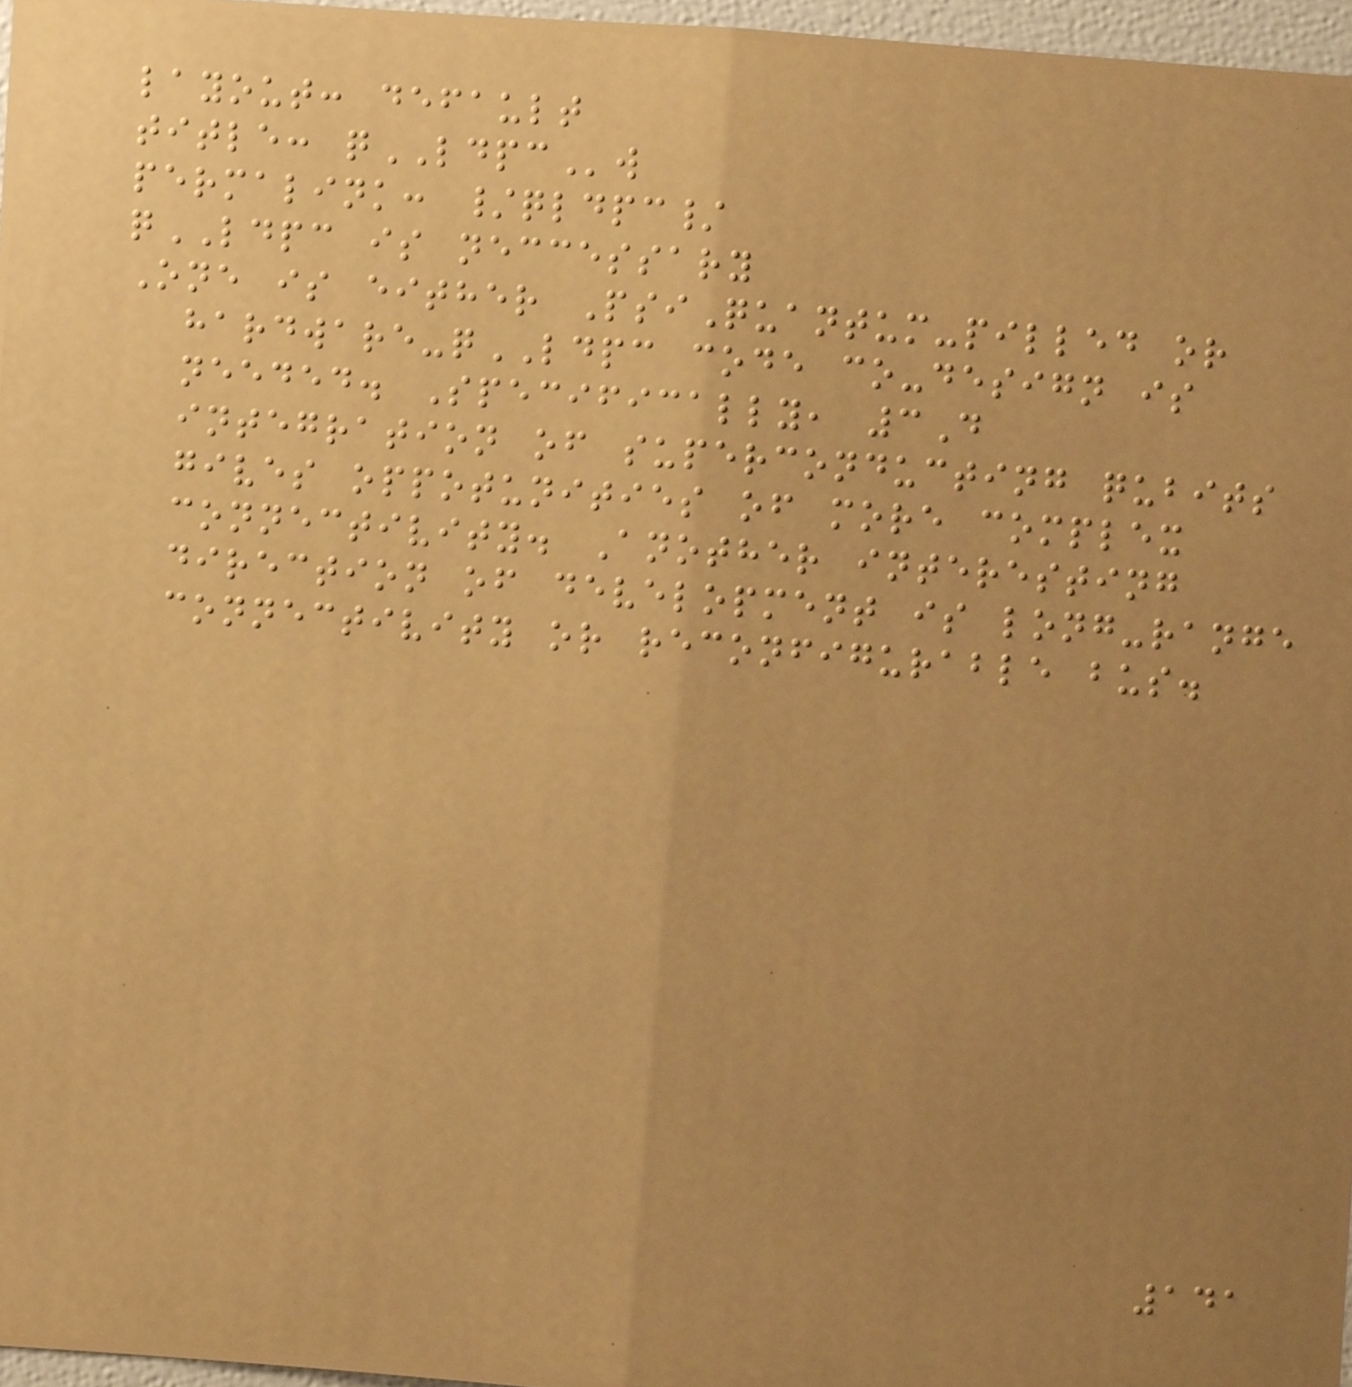layout: default
title: qLDPCw
permalink: /qldpc/
qLDPC is neccessary
One is either PsiQuantum-pilled or
hardware-qLDPC code co-design is
needed. Specifically, 3D
integration of superconducting qubits
gives oppotunities of more complex
connectivity. Another interesting
direction of development is long-range
connectivity or reconfigurable bus.
141
